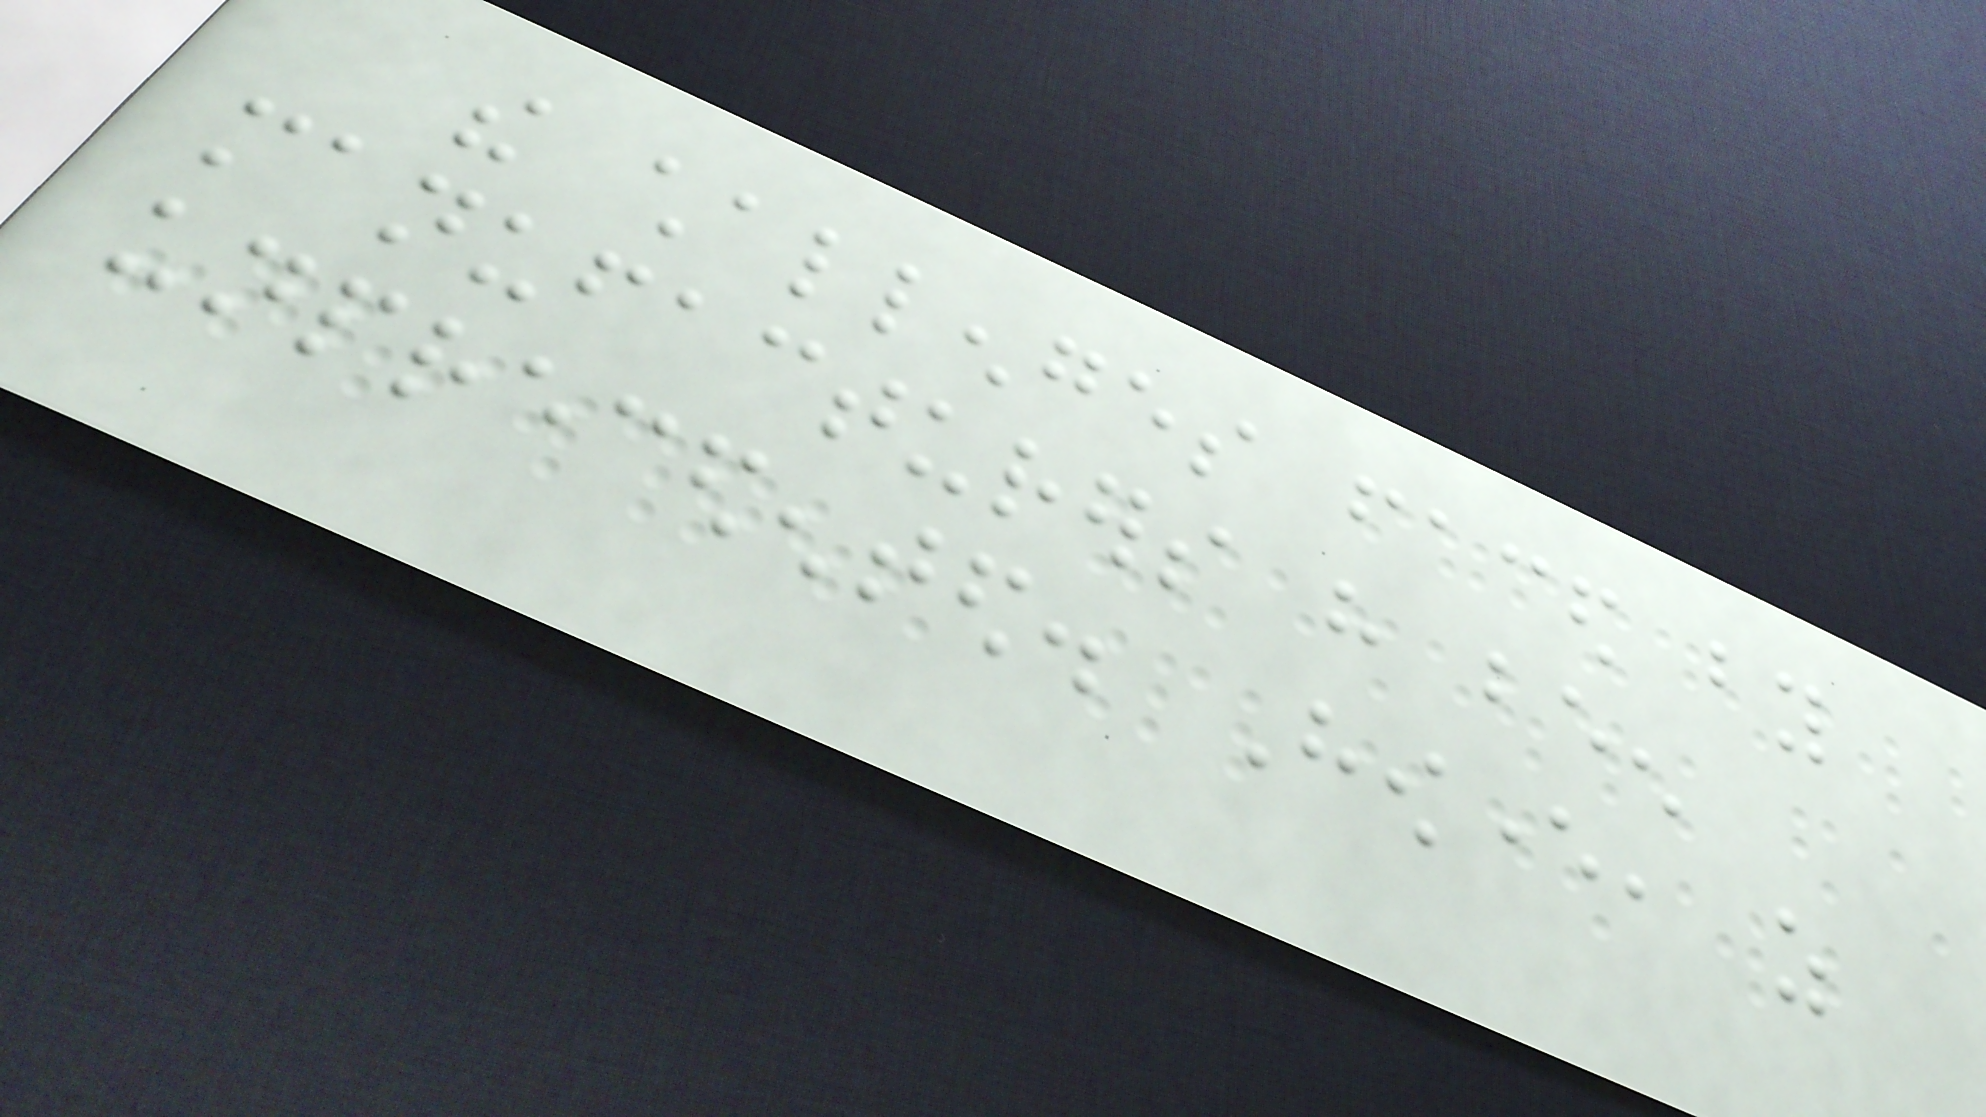the challenges faced by
manufacturers have been
unprecedented. However, as
